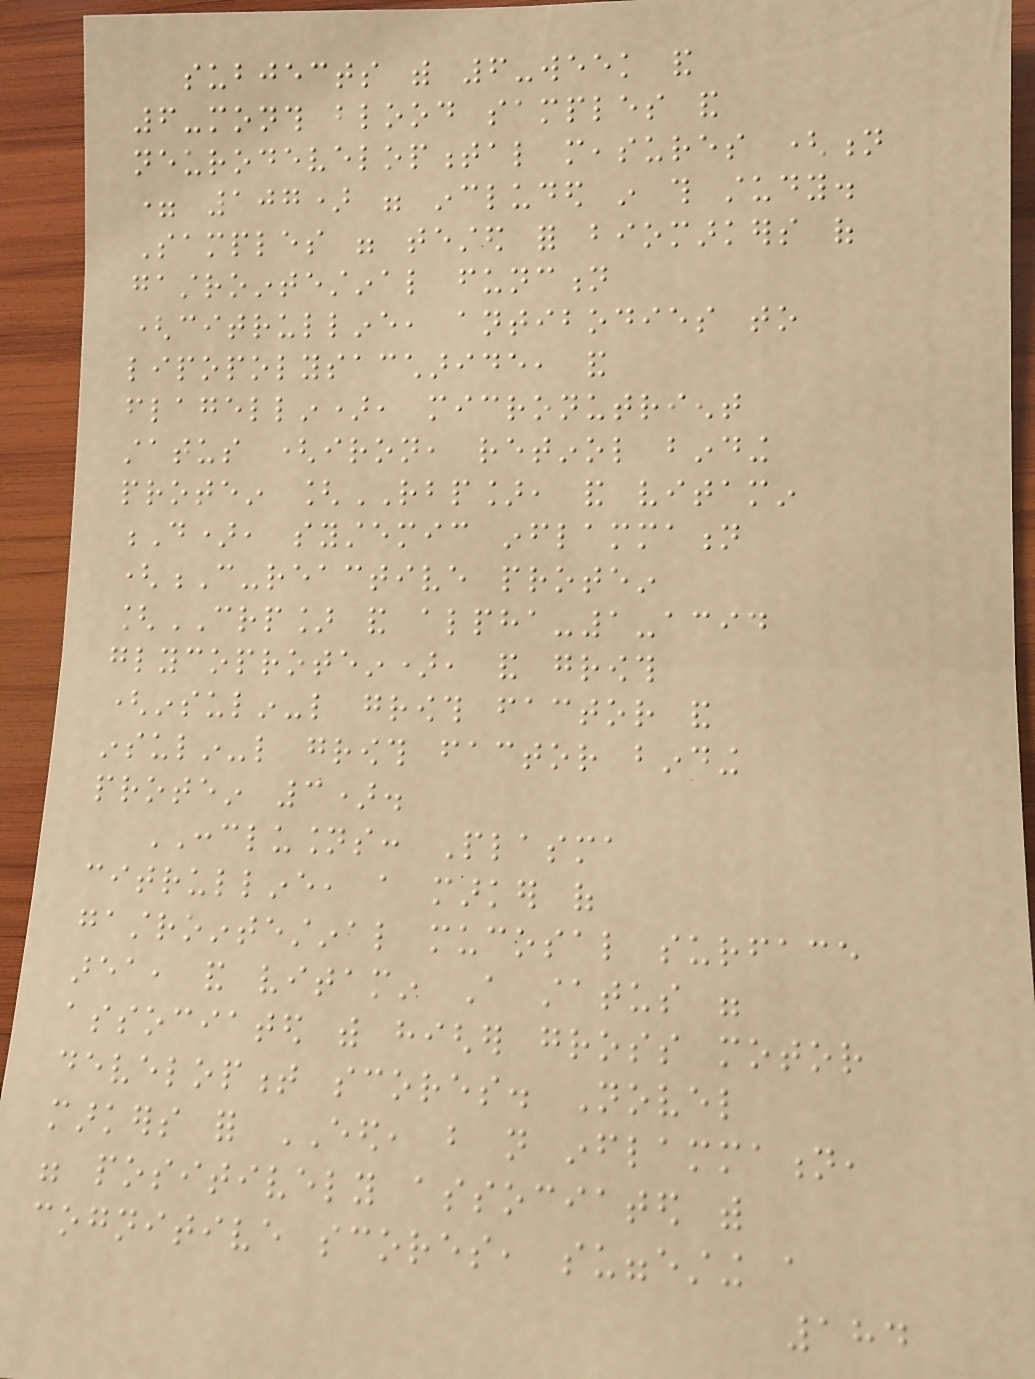subjects with 6-week and
6-month blood samples and
neurodevelopmental measures (n
= 107) were included in this study.
Samples were tested for biomarkers of
gastrointestinal function
(citrulline, antibodies to
lipopolysaccharide, and
flagellin), micronutrient
status (iron, retinol binding
protein [RBP], and vitamin
D), systemic inflammation
(C-reactive protein
[CRP] and alpha-1-acid
glycoprotein), and growth
(insulin-like growth factor and
insulin-like growth factor binding
protein 3).
CONCLUSIONS: Plasma
citrulline, a marker of
gastrointestinal mucosal surface
area, and vitamin A status were
associated with higher gross motor
development scores. Novel
markers for EED, but not inflammation,
were positively associated with
cognitive scores, suggesting a
184
